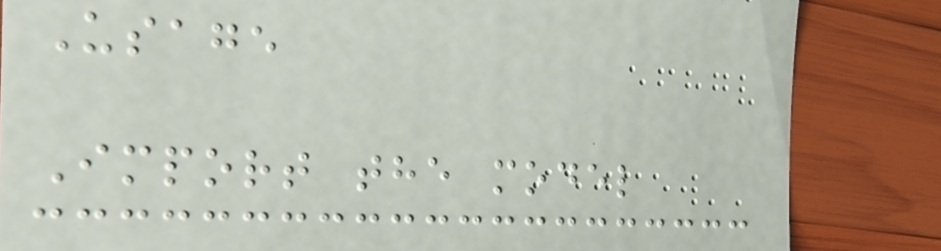Usage
Import the model
